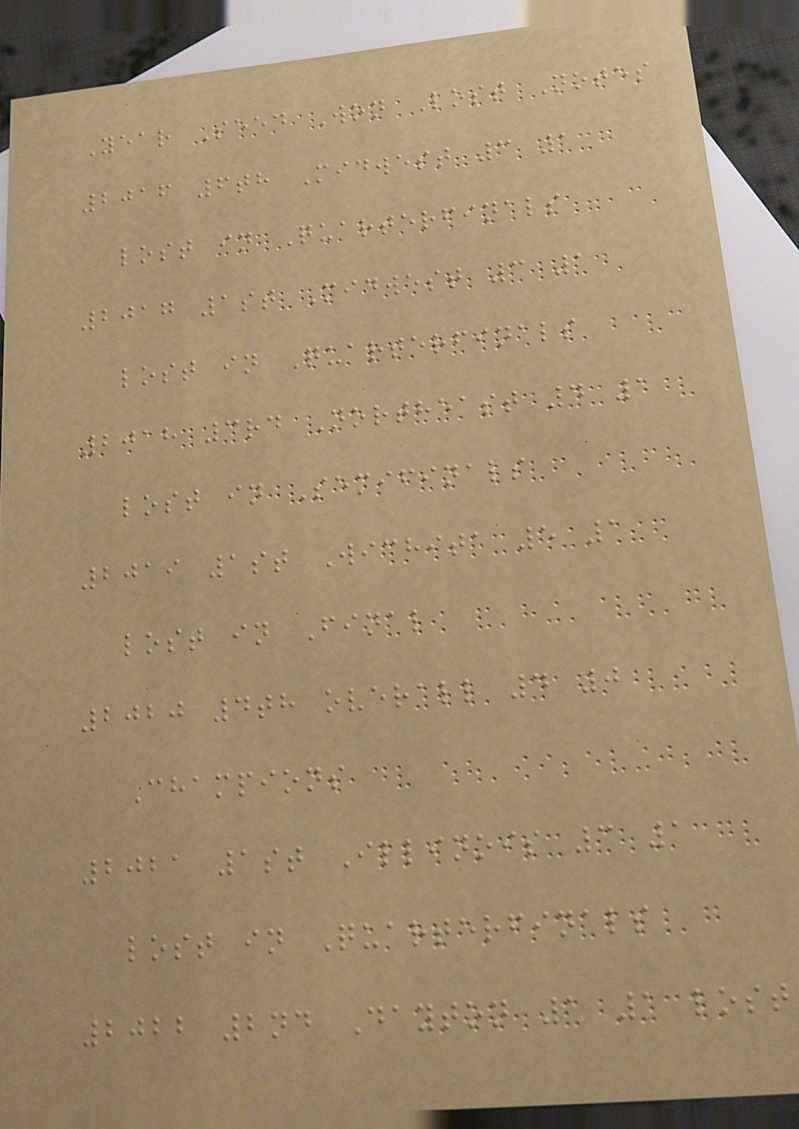Year Seed Won Lost Notes
2016 6th Midwest 3 1
lost in Quarterfinals
2017 1st Midwest 3 1
lost in Quarterfinals
2018 3rd Northeast 4 1
lost in Semifinals
2019 1st Wichita 5 1
lost in Final
2020 4th overall 4 0
Champions
2021 1st Illinois 3 1
lost in Quarterfinals
2022 2nd Dayton 1 1 lost
